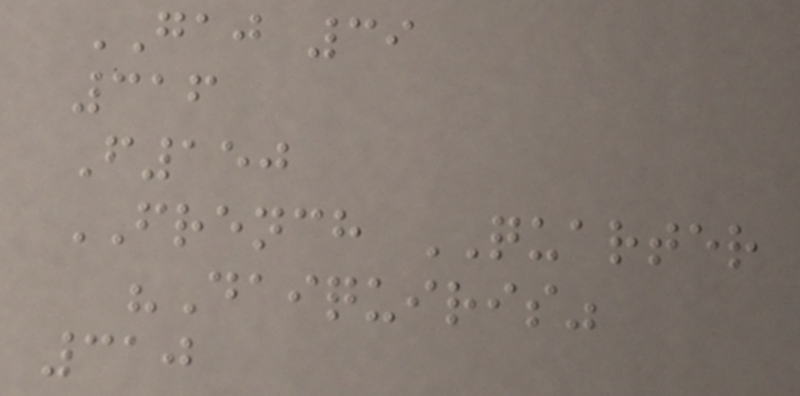GAJ 39
316
F150
FRENCH QUARTER
"Daiquiris"
310
